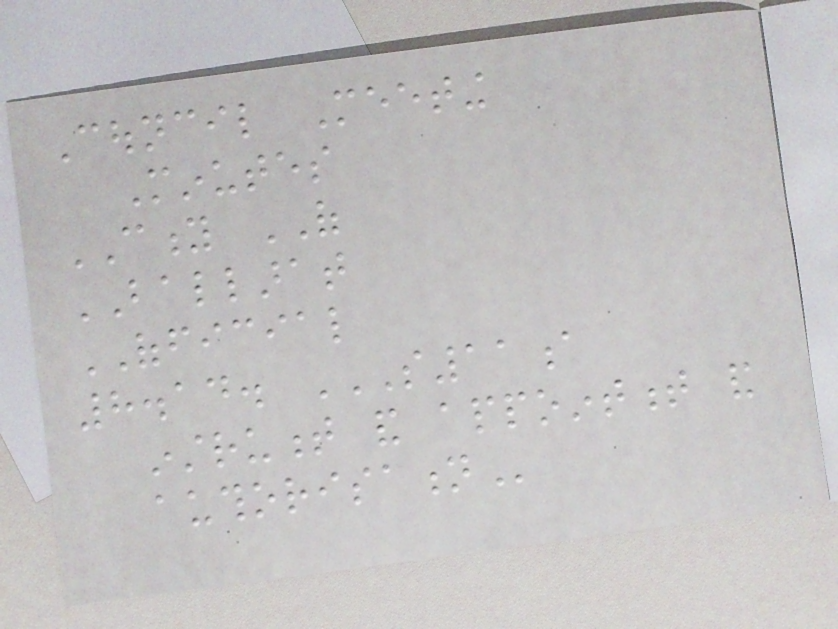Council Meeting
Minutes
CITY OF
BALLARAT
OFFICIAL
8.14. S11A
INSTRUMENT AND APPOINTMENT AND
AUTHORISATION
